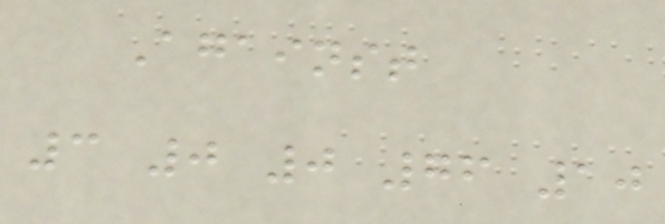Against
3 0 0 76 10
